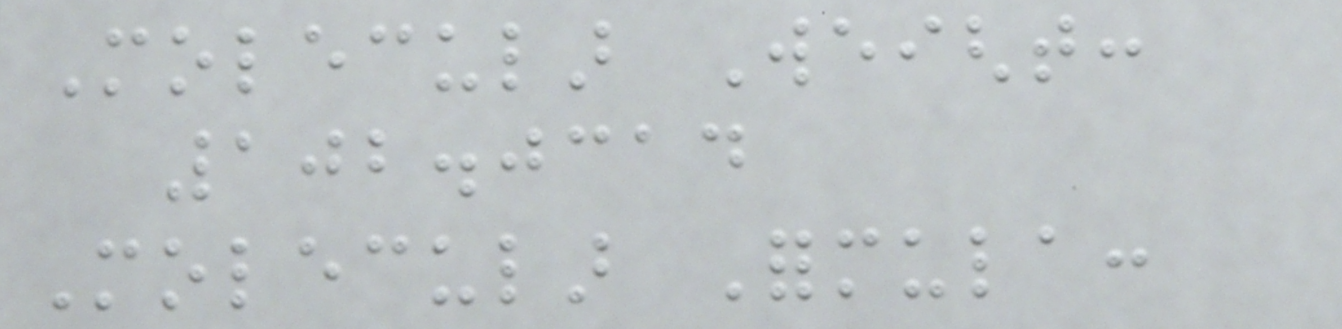Molecular Weight:
102.0314
Molecular Formula:
